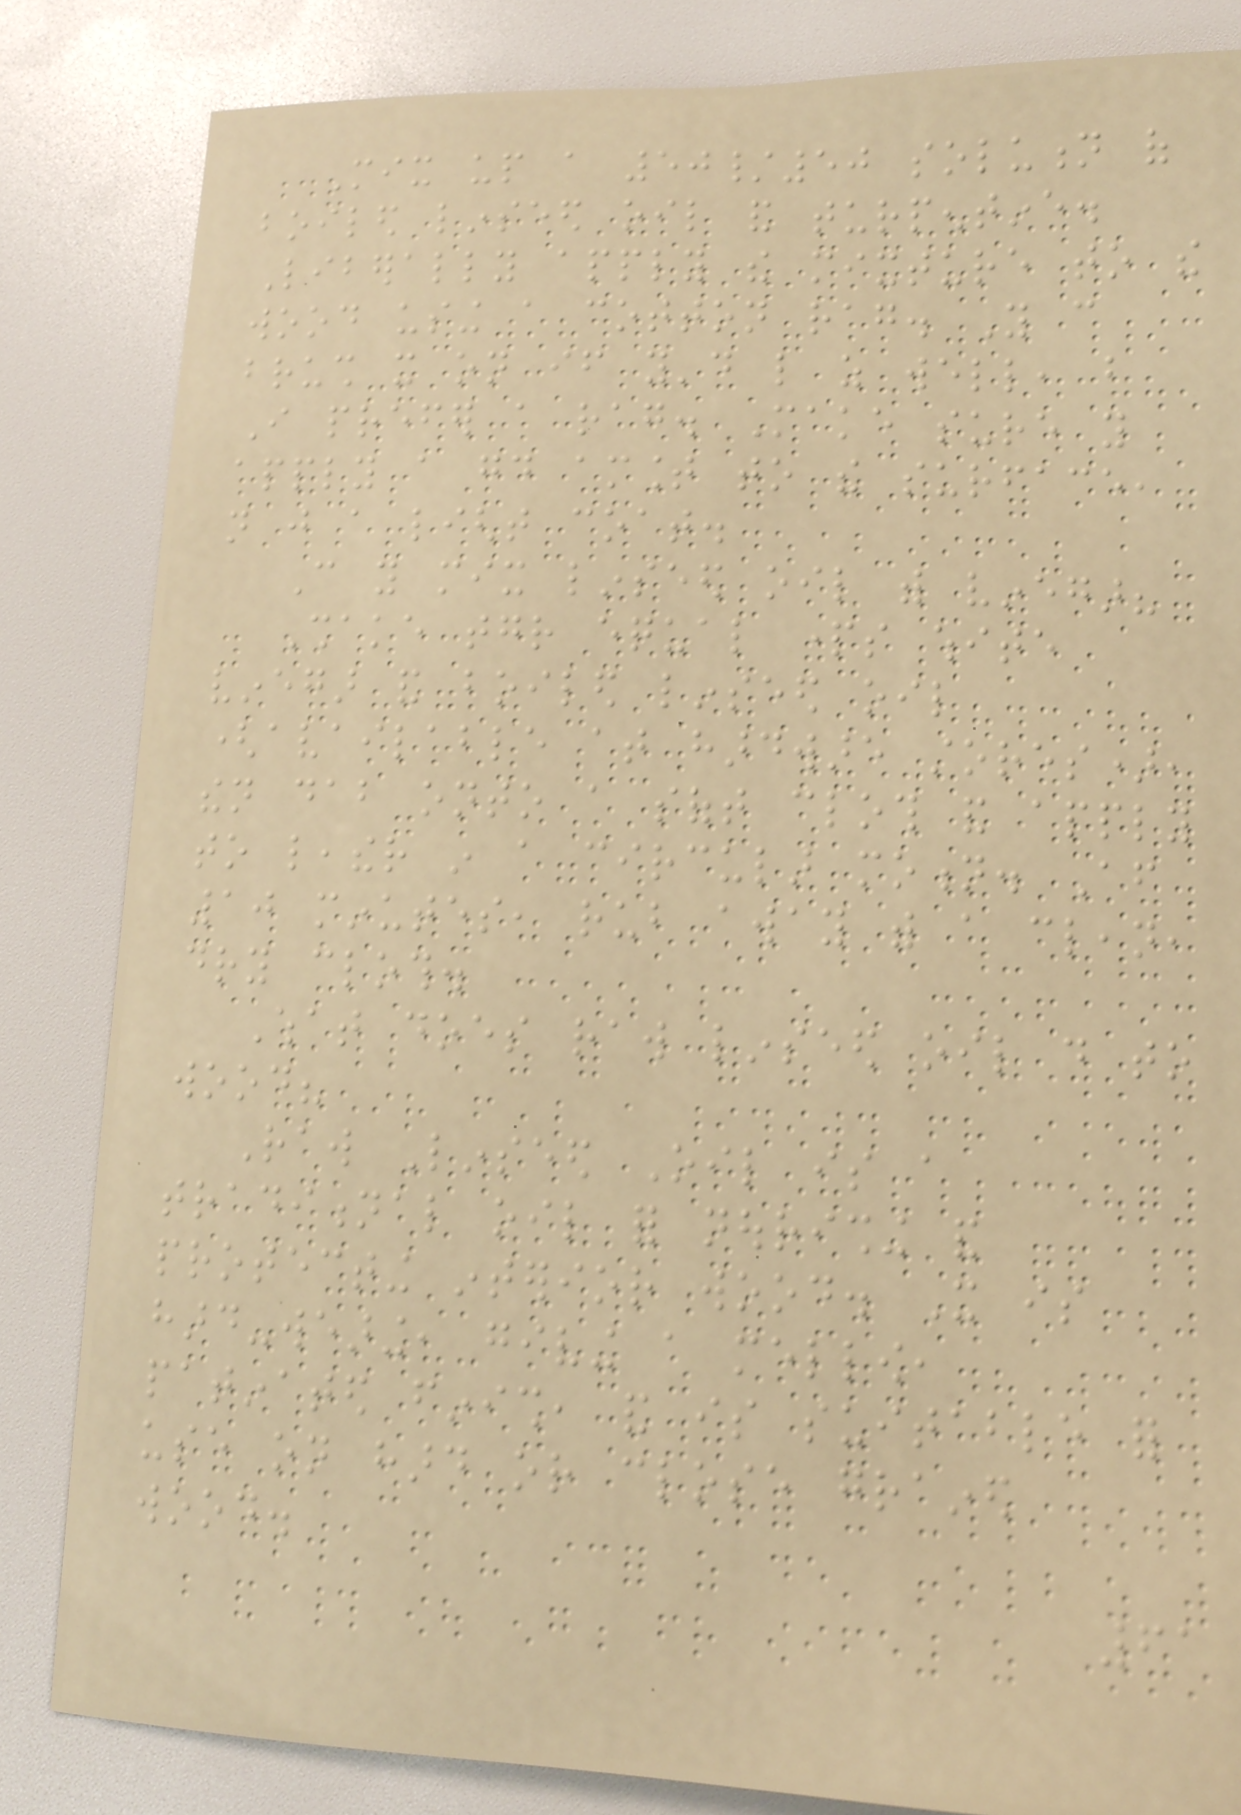Mix up a 50/50 solution of
boiled linseed oil and turpentine.
Liberally apply the mixture to the
wood using a cotton rag. You can
brush it on if you'd like as well, but
I prefer a rag. Make sure you
apply a good amount to the surface,
not just a light coat.
Can you mix linseed oil with vinegar?
Shake together equal parts white
vinegar and boiled linseed oil
(available at hardware stores),
then dab onto a soft cloth and apply
to leather in a circular motion. After
10 minutes, rub away with a clean,
dry cloth.
What does raw linseed oil do to
wood?
Raw Linseed Oil is a
traditional oil for nourishing and
protecting interior wood. It is
hard-wearing, giving a mellow,
patinated finish, and is suitable for
use on hard or close grained
wood.
61
